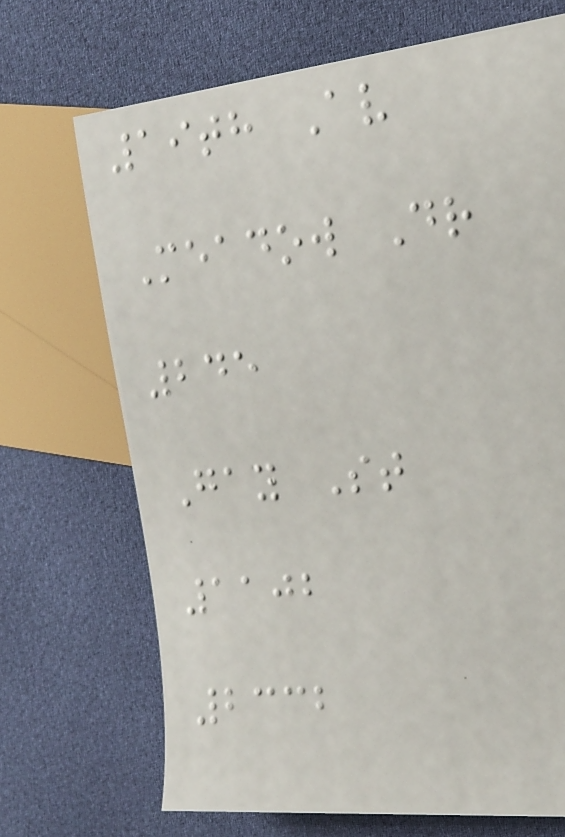19th Av
Meadow Dr
245
Gay St
1102
2332
